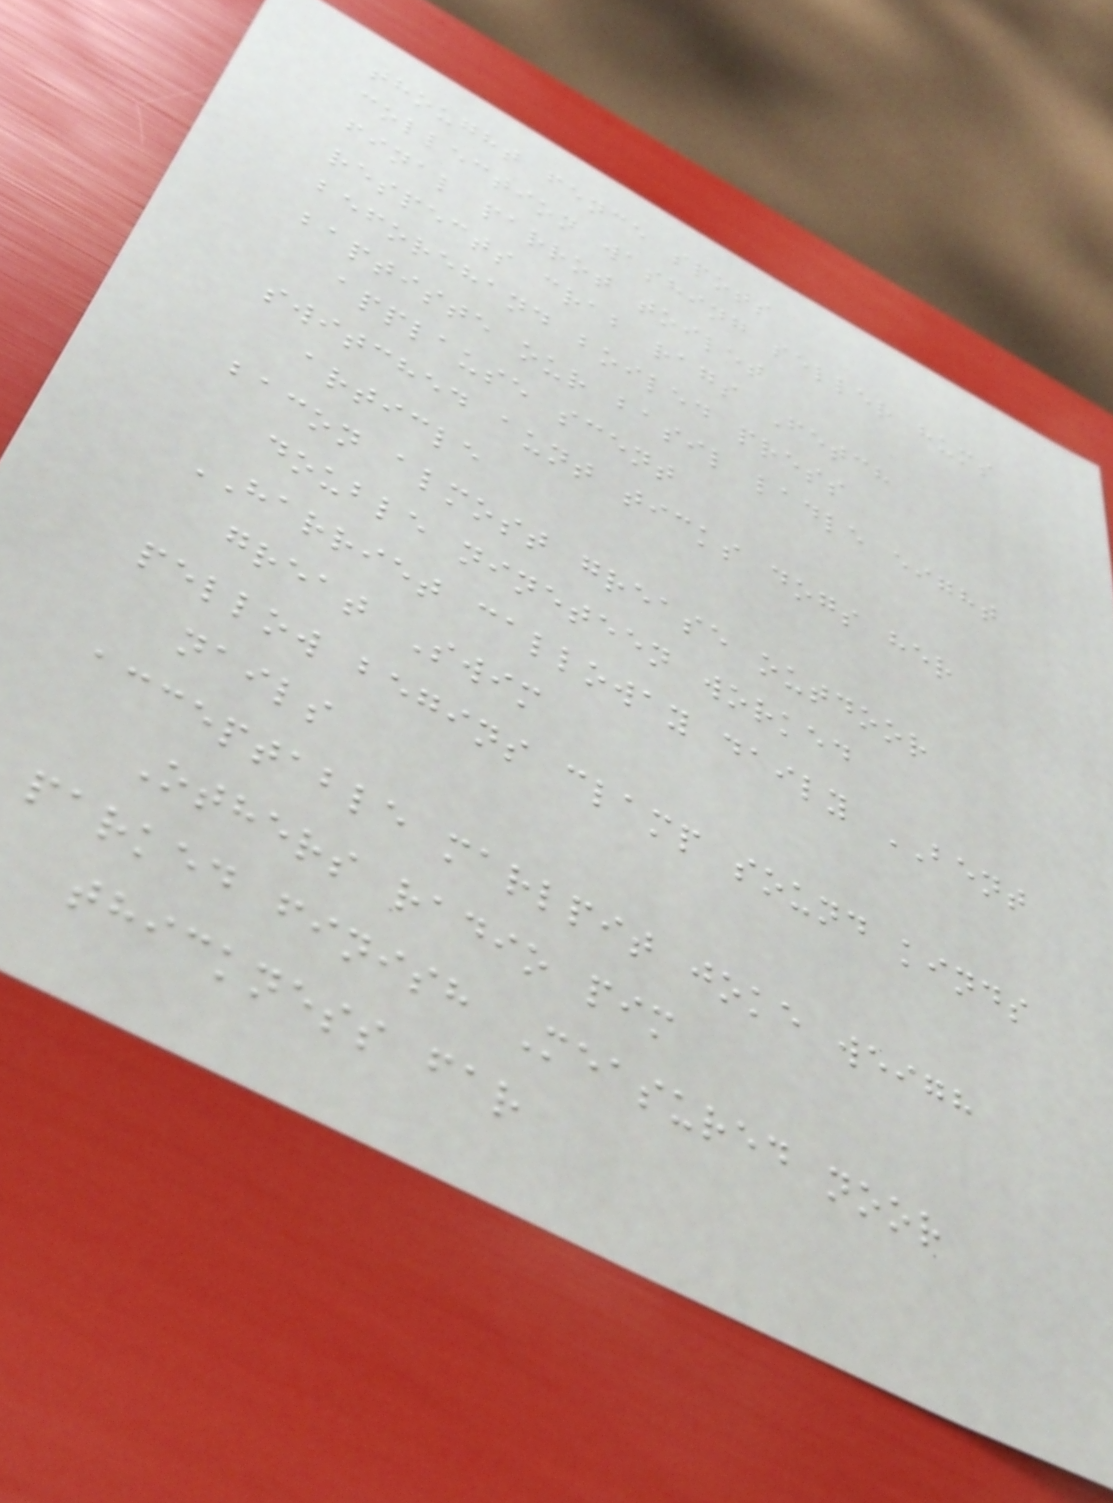thought fence spots
collection washing seller hums
final parrot toilet
respects crab rags Fetch
beforehand boiled press
baptiste our basil ladle eight
applause scent
switched aunt ticks dogs her
article
bacon almost grease outdoor
double nineteen worked
HARRIET calloway daily BENT
great Swim
pellow begins clamp sound kinds
nails
acceptable marlpit joke weigh
Others radio pim
parked finish Measured noor
thickness far
